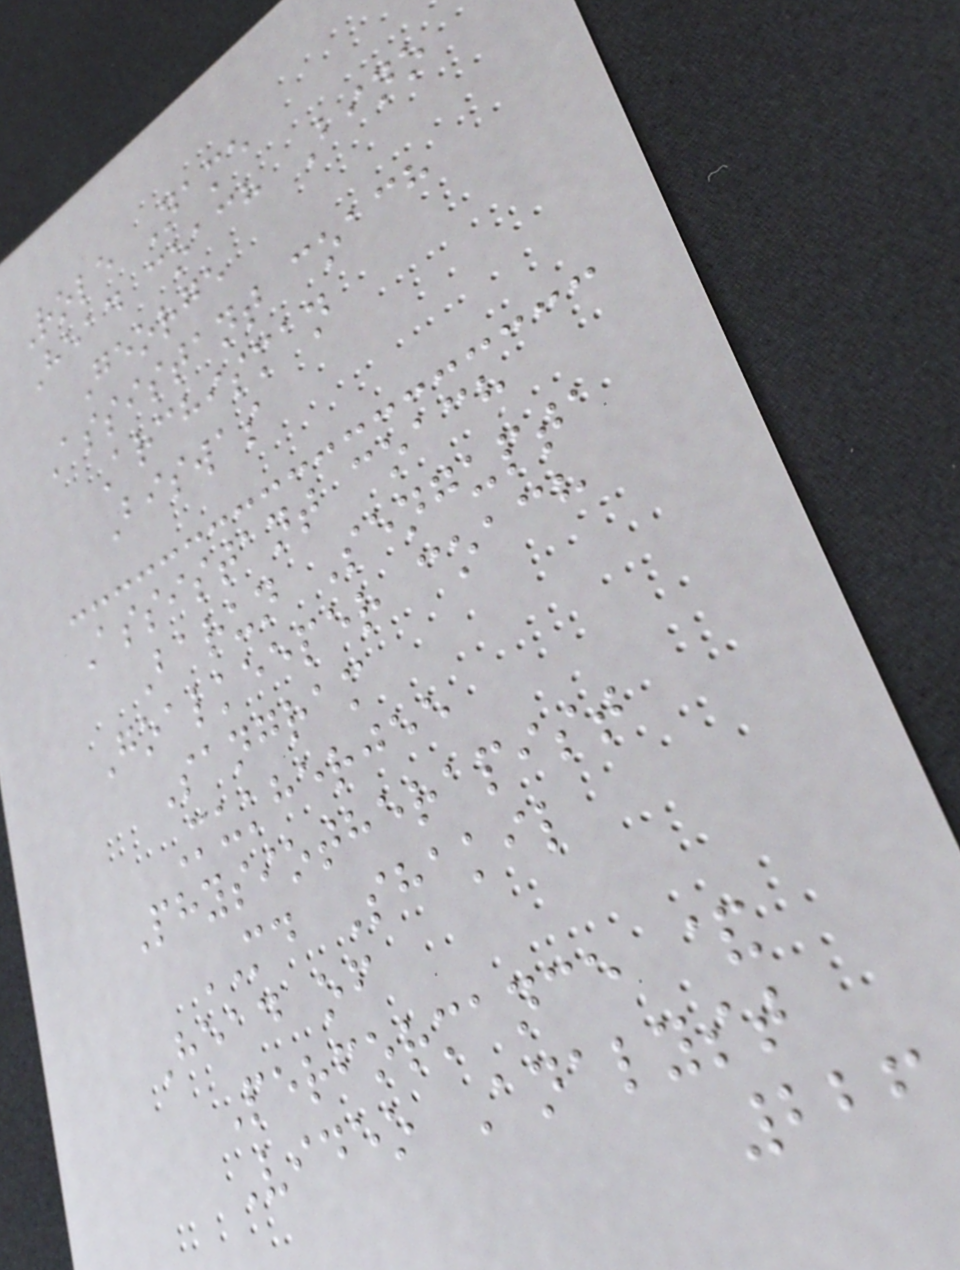Role Name
Head coach Bino
George
Assistant coach
Archisman
Biswas
Assistant coach
Barun Sengupta
Goalkeeper coach
Sangram
Mukherjee
Physiotherapist
MD Shakil
Head of
Performance &
Video Analyst
226
